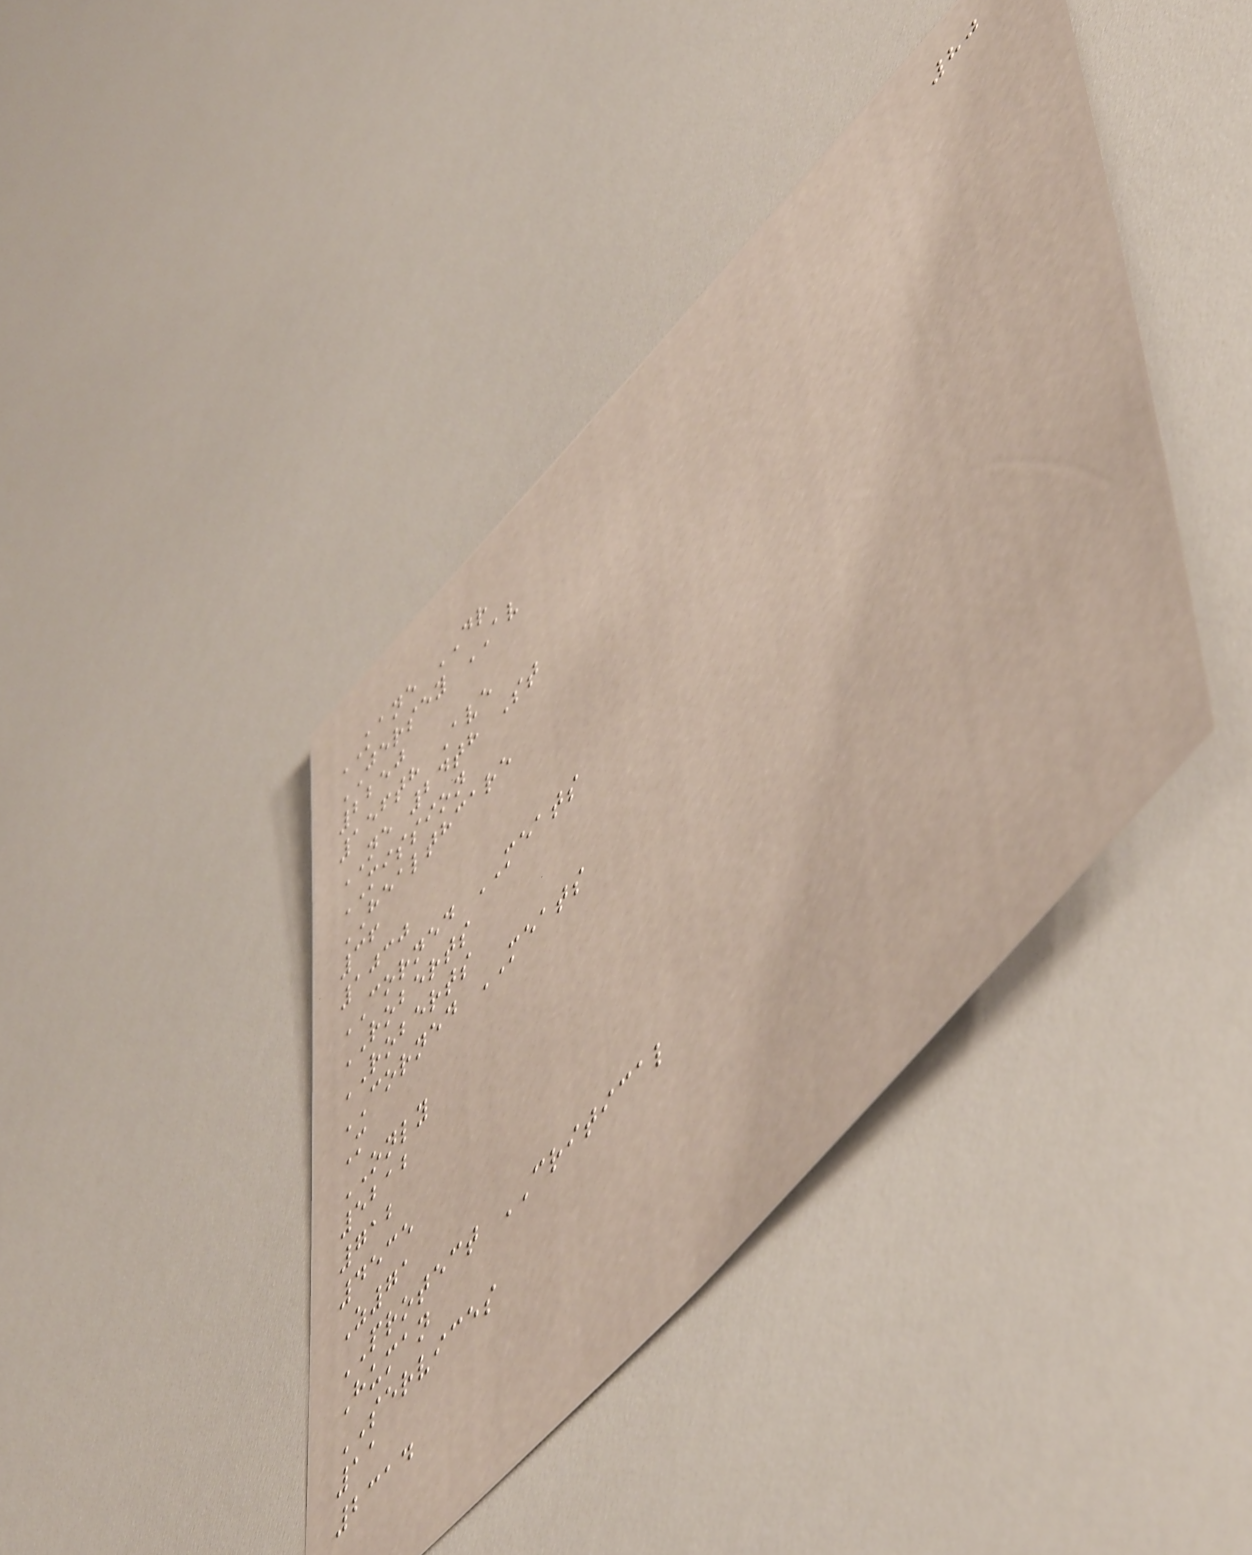80
KANE DR
JERSEY AV
2250
156th Ave
NE 24th St
MISSION
HEALTHCARE
36
1030
CORNED MEATS
ROBERTS
ROBERTS
CORNED MEATS
M
ONLY
5212
712
4535
Z71
PROTECT CRITICAL
Human
SERVICES
11
2314
